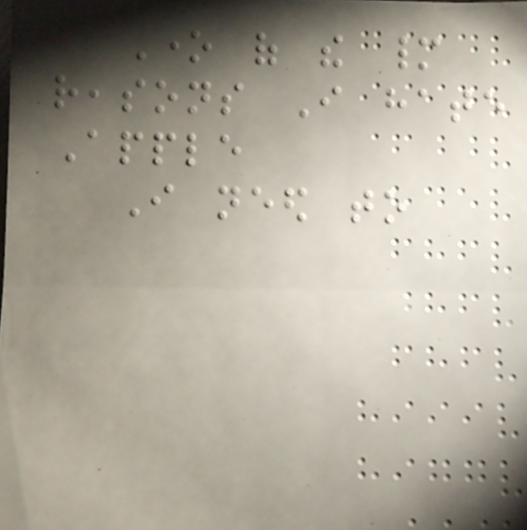One of the many
reasons I hate
Apple
I need to
